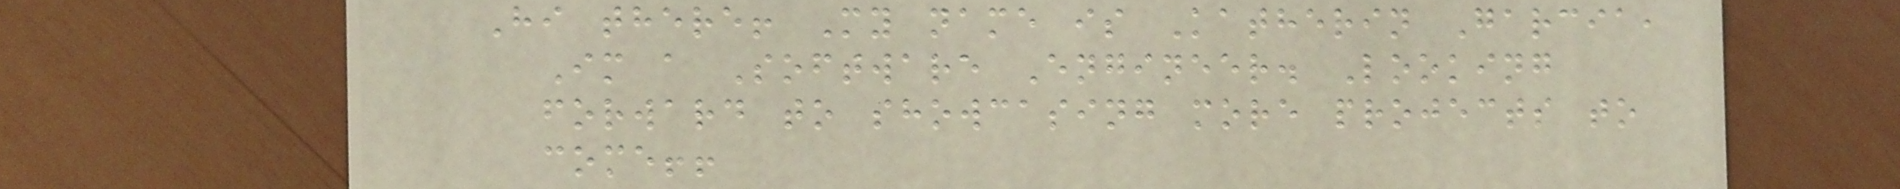Hi there! My name is Katherin Garcia,
Im a Software Engineer. Looking
forward to showcasing more projects to
come!!
